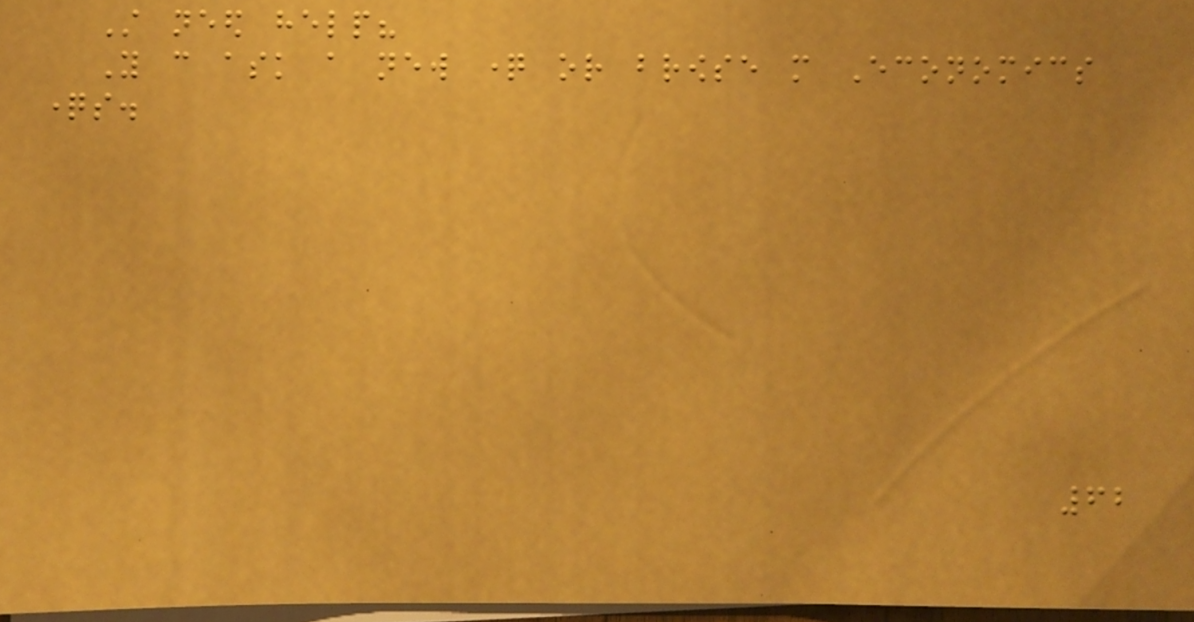Still need help?
You can ask a new question or browse more Economics
questions.
62
